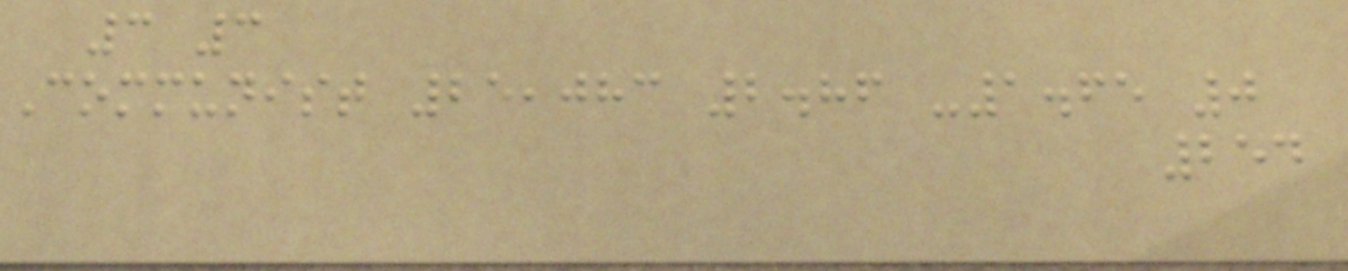3 3
Communist 25,083 2.86 -1.65 0
254
